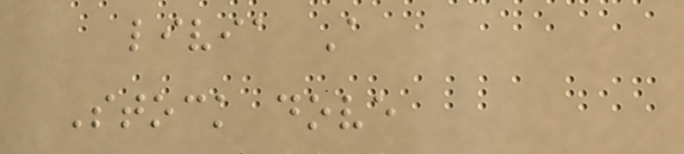livia A
Stock dove
